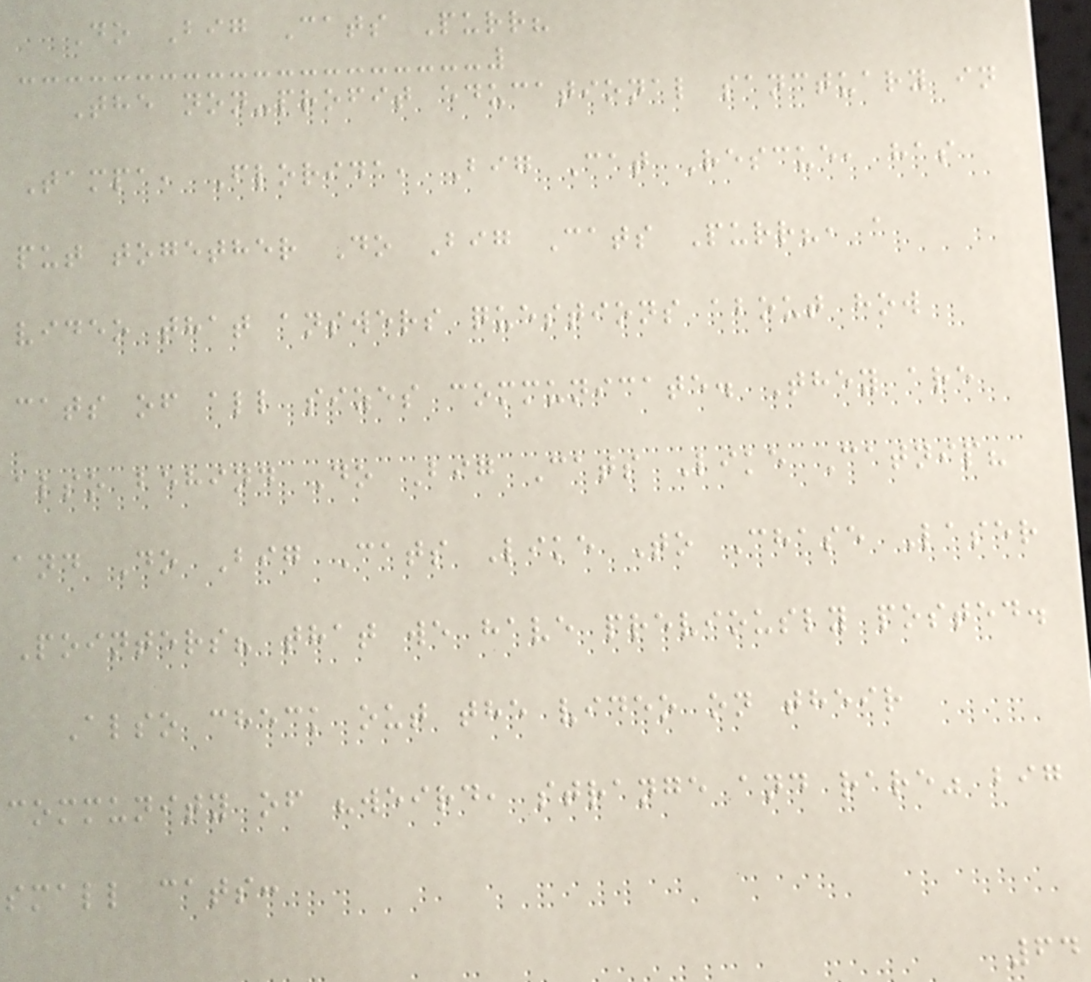Do Big Cats Purr?
The non-profit educational sanctuary in
Tampa, Florida, Big Cat Rescue, has
put together Do Big Cats Purr?, a
video that answers questions about how
cats of all sizes communicate. They are
also behind Do Big Cats Like Catnip?
and Do Big Cats Like To Chase Laser
Pointers? that we have previously posted.
Also check out the video on their
community of "weird, strange and rare" big
small cats:
64
